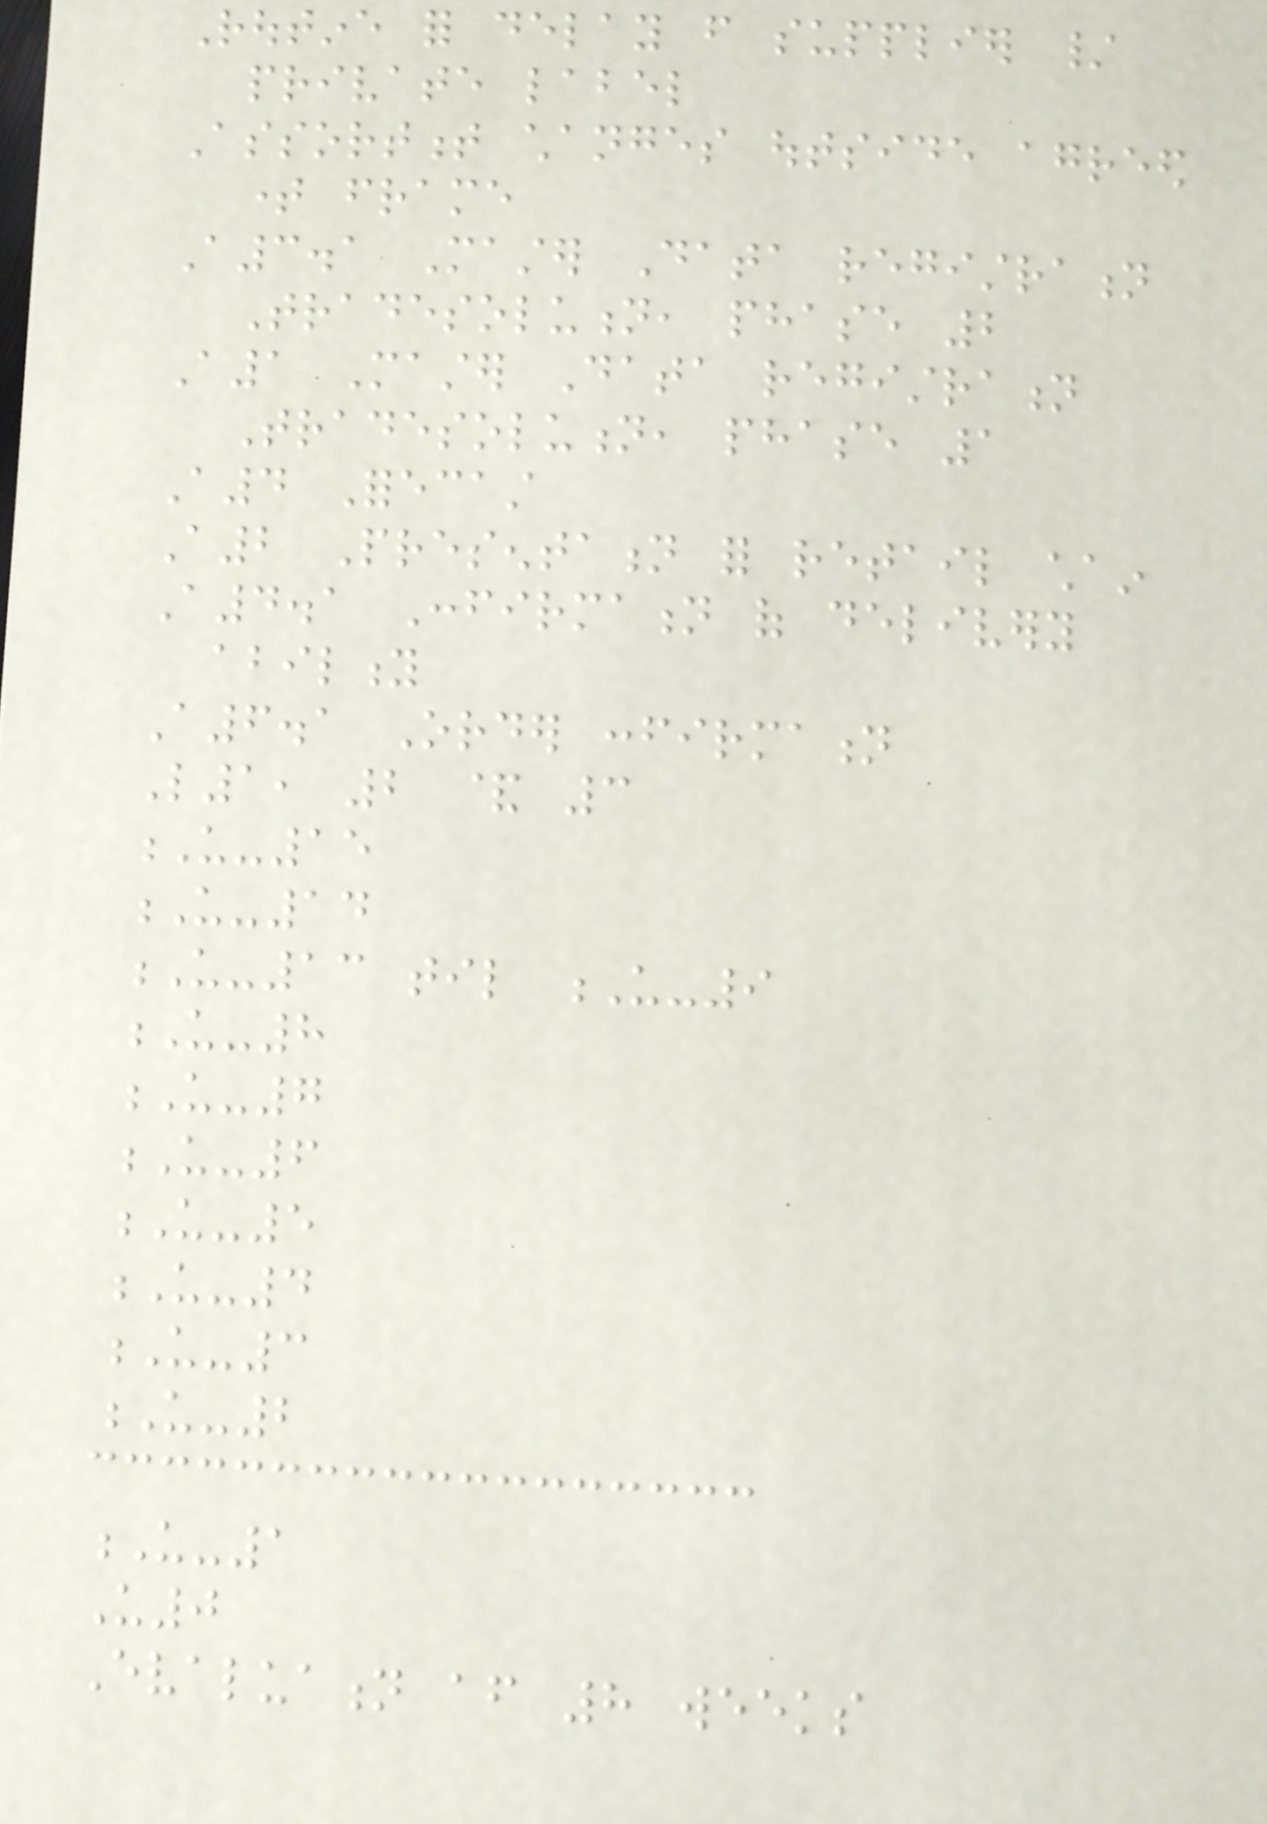Routine for delay from supplier /
private label
Assortment changes outside agreed
time frame
A3.1 Master Data registration
Tradesolution, phase 2
A1 Master Data registration
Tradesolution, phase 1
A4 Forecast
A2 Presentation for retail chain
A4.1 Confirmation of delivery
ability
A6.1 Order confirmation
L1, 2 & 3
U-15
U-14
U-13 til U-9
U-8
U-7
U-6
U-5
U-4
U-3
U-2
U-1
U0
Evaluation after 8 weeks
